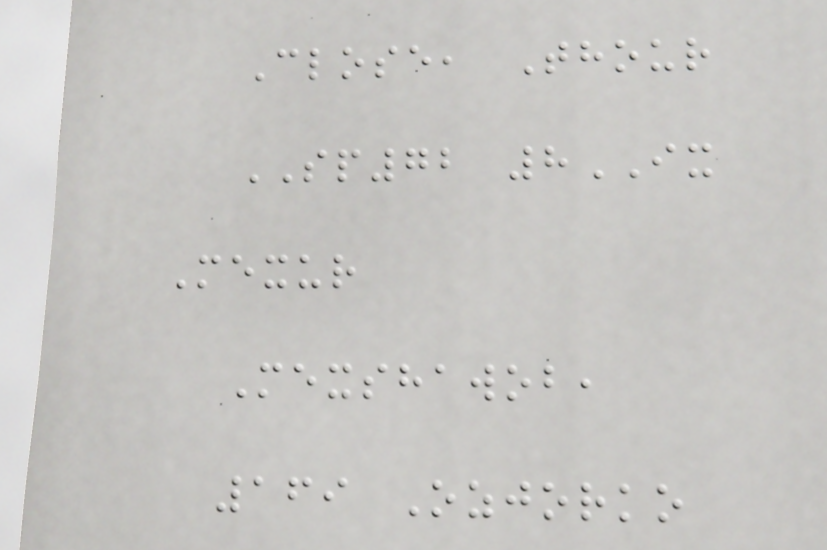Close, Thour
SP72 8IX
Mexur
Mexshawob,
169 Ozjorko
